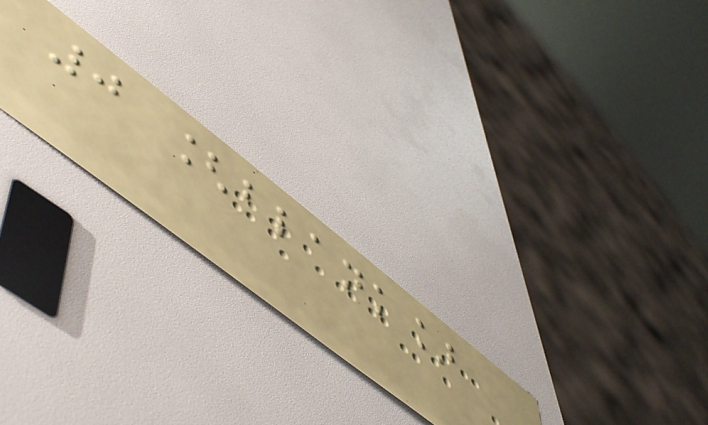0 [blank]
